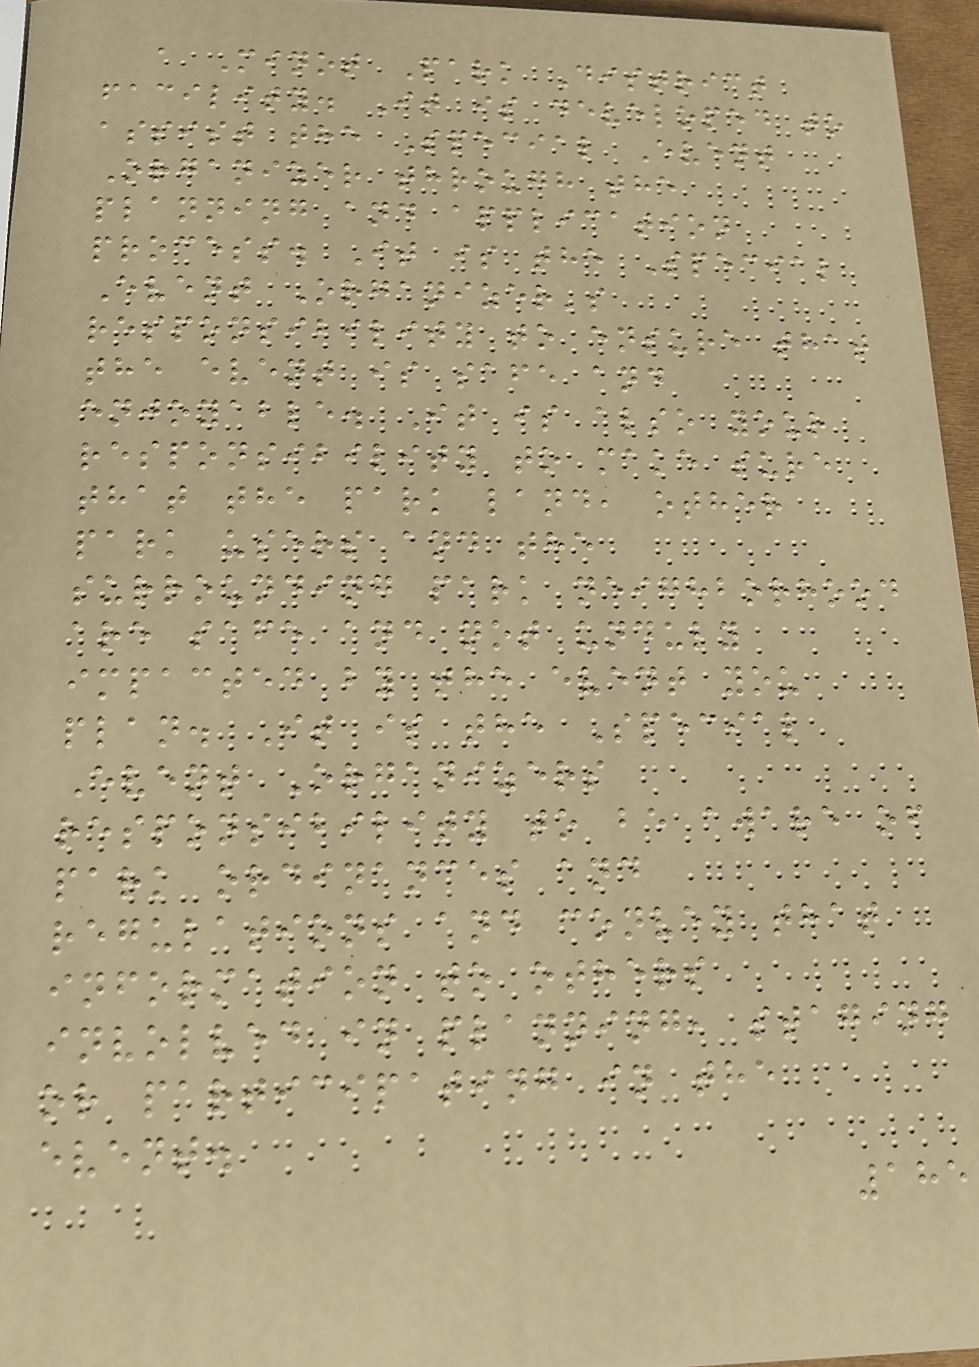a Minot Park District
facility. It is developed to
assist the Special Event
Organizer through the
planning and application
process. It is the Special
Event Organizer's
responsibility to ensure that
the event is safe and
enjoyable. It is also your
responsibility to make sure
that the park land, other
park users and the
surrounding park neighborhood
are safe and not unduly
impacted by the event you
plan. It is the Special
Event Organizers
responsibility to be aware of
park ordinances and
regulations and convey that
information to others
involved in planning, staging
or participating in the
event.
185
